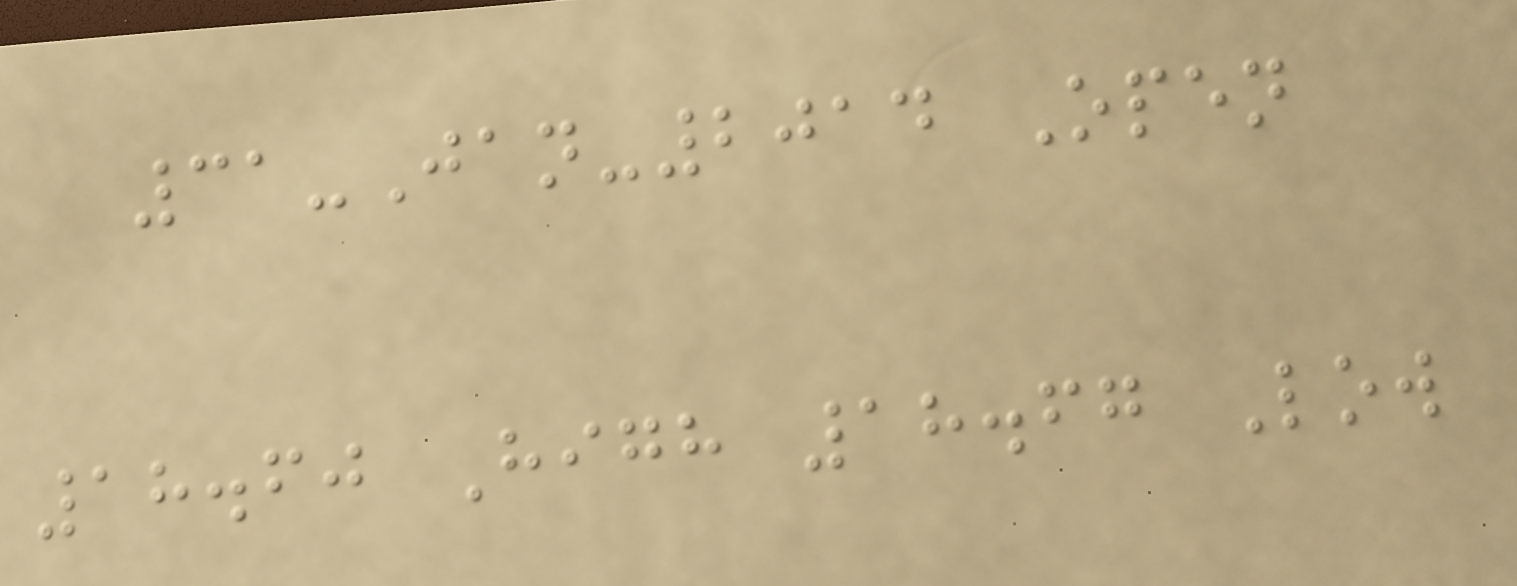31-Jan-2014 Open
18.60 High 18.67 Low
